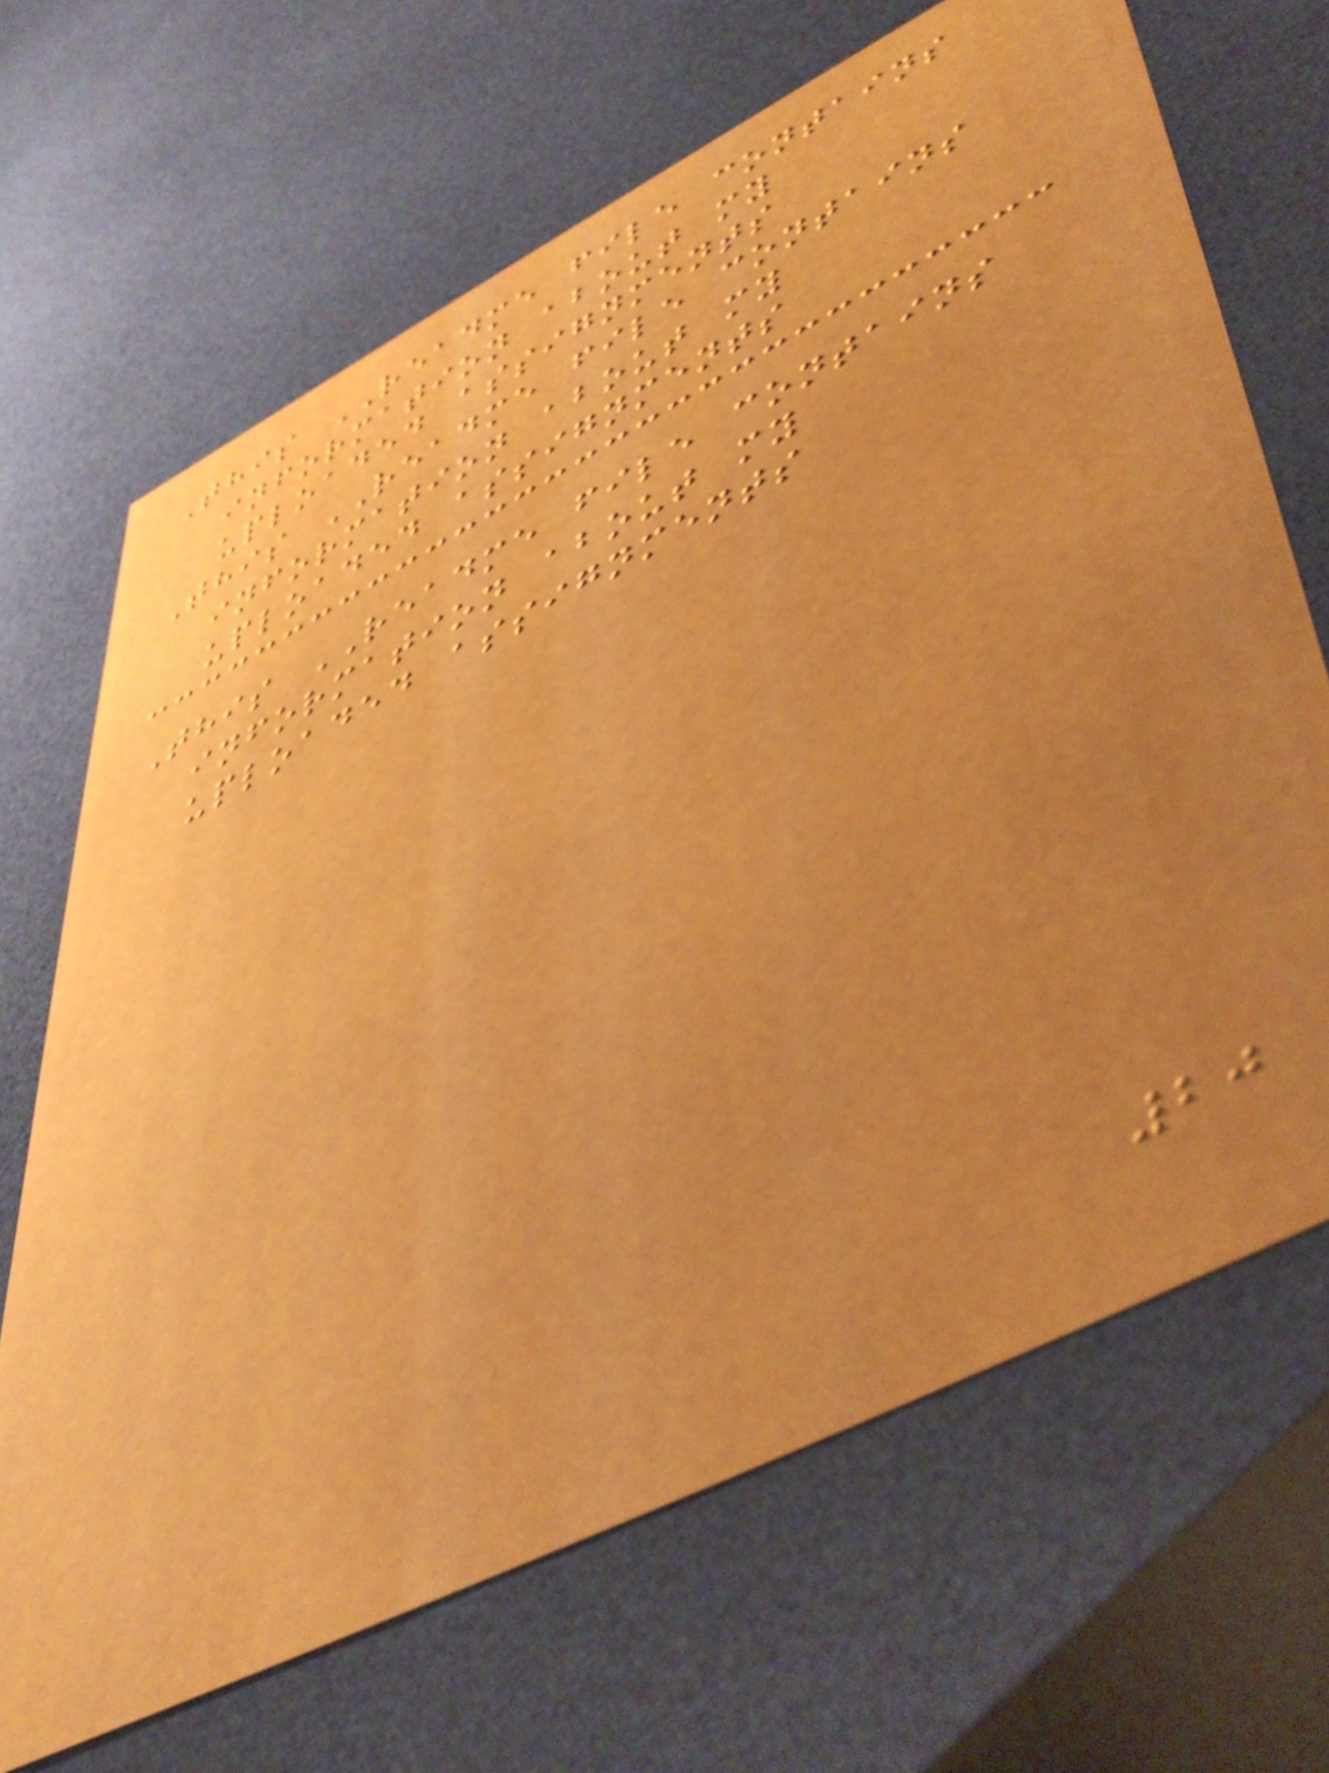This README file contains
information about my
uploaded assignments
This README file contains
information about my
uploaded assignments
This README file contains
information about my
uploaded assignments
20
